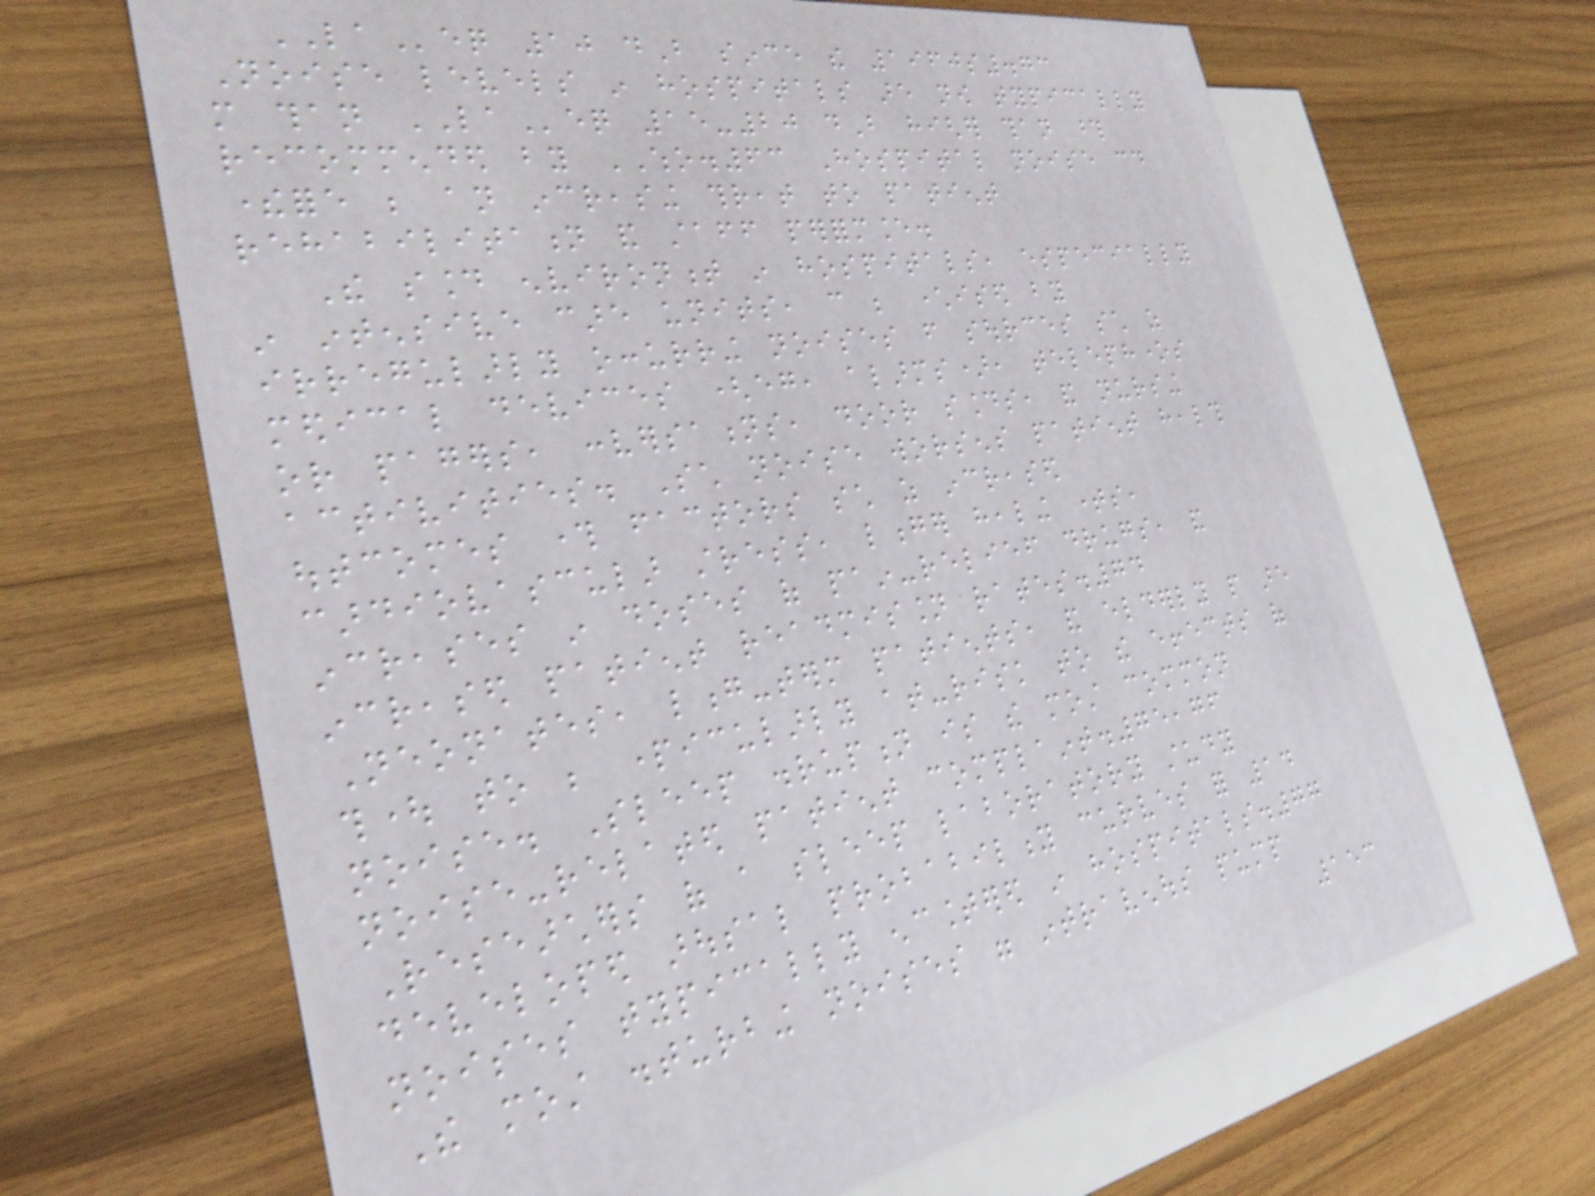LAeq 10 dB since the 1960s.73
Noise levels in hospitals are now typically
more than LAeq 15-20 dB higher than those
recommended by WHO.63 Hospital noise could
therefore be an increasing threat to patient
rehabilitation and staff performance.
The sound environment in hospitals, especially
in intensive care units, can be characterised by
irregularly occurring noises from sources such as
medical devices (eg, alarms), telephones
or pagers, conversations, door sounds, and nursing
activities. Such noise worsens patient health
outcomes through factors such as increased
cardiovascular stress, longer healing times,
increases in doses of pain-relief drugs, and
increased patient readmission rates.74
Neonates, long-term patients, and elderly people are
thought to be particularly at-risk to the effects of
noise. Sleep disruption is the most common
noise-related patient complaint.75,76
Researchers of a sleep laboratory study
developed arousal probability curves for 14
noises typically encountered in hospitals.77
The most disturbing noises were intravenous pump
153
